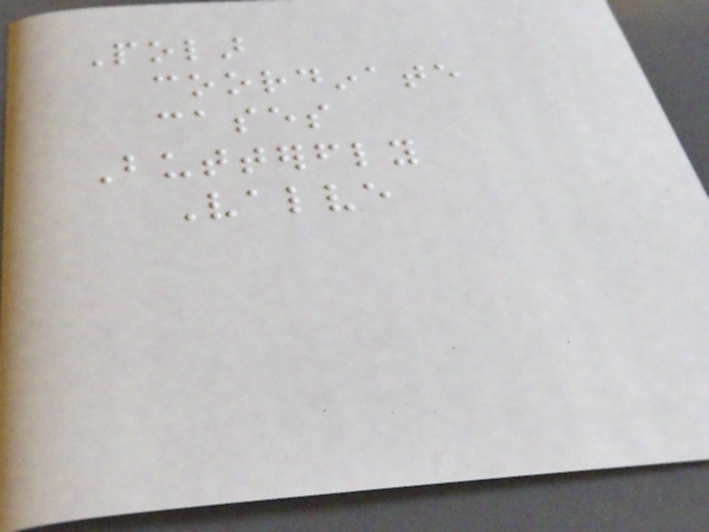Polar
coordinate
cases
Butterfly
Valve
